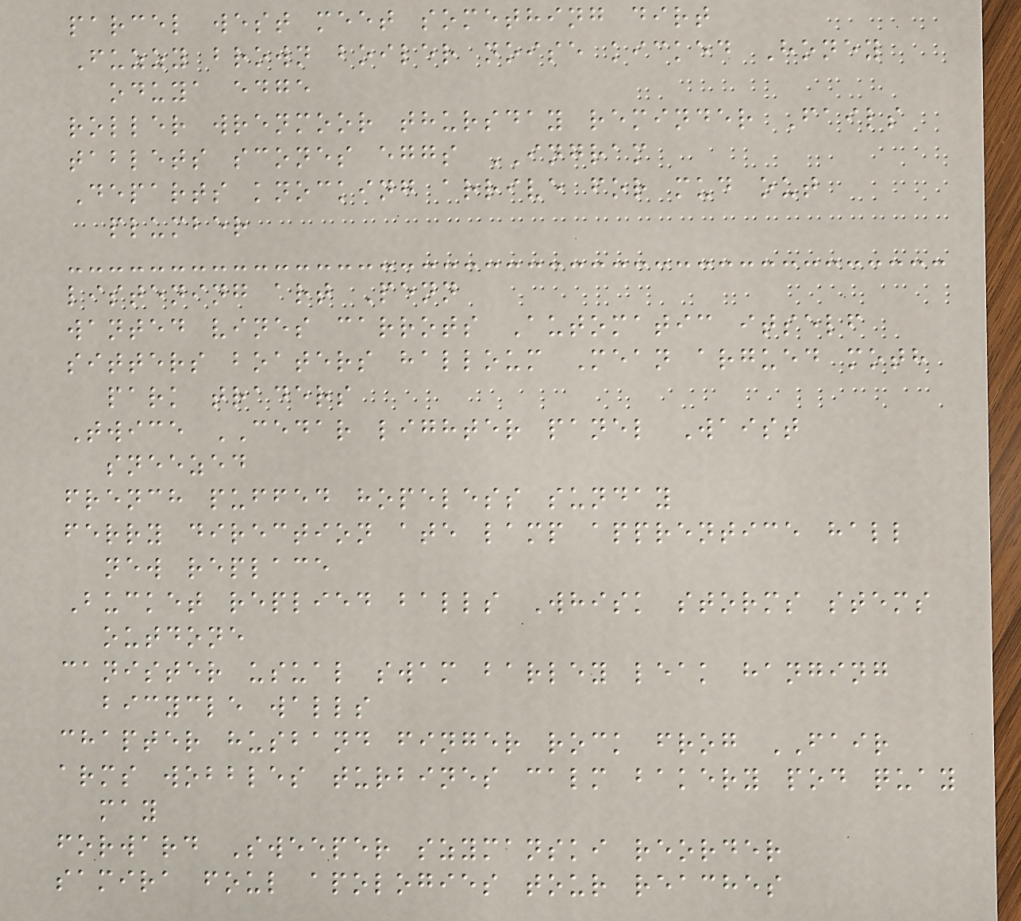parcel west meet something dirt
Fuzzy brown boiler noise kicked Honey
oduya edge
roller wrenmoor thursday reminder Fails
tablets scones eggs INGRAM
Departs knocking arrive for mud out
plumber
listening art Penn
wanted vines carrots Automatic itself
sitters boaters halloum Mean argued moth
park traders
Twice CEDAR lighter panel Waist
sneezed
french puffed hopeless sunday
ferry direction ate lamp apprentice hall
new replace
Bucket replied balls Whisk storms stems
outdone
canister usual swam barley leak hanging
bicycle walls
chapter husband finger rock frog FAIR
arms wobbles turbines calm bakery pod quay
may
forward Sweeper szymanski reorder
samira foul apologies tour reaches
